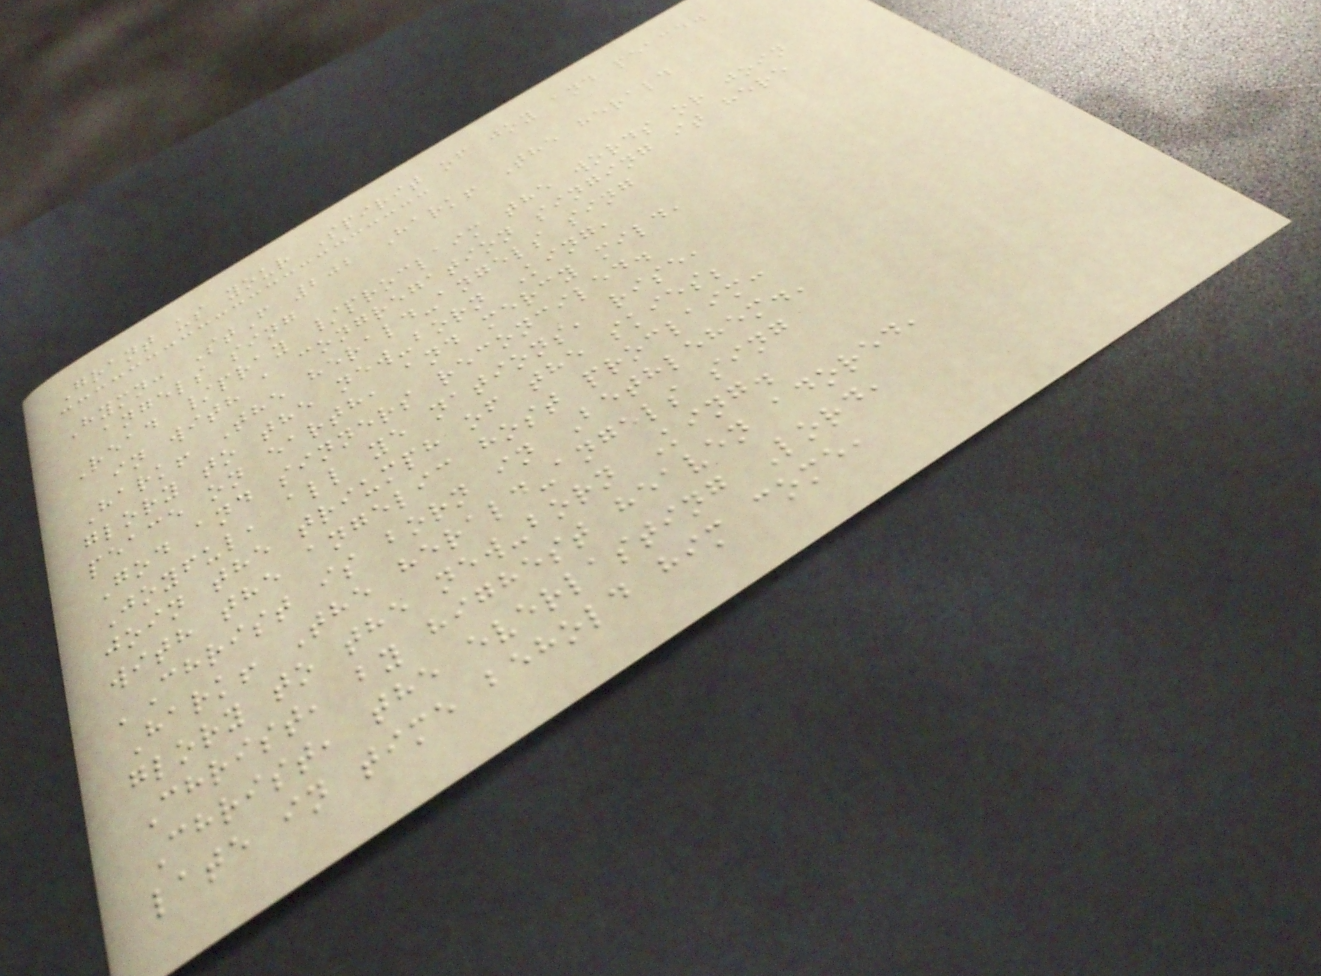Grant us your Spirit of joy and peace.
Hymn: StF 202 Hark! The herald
angels sing
Read /pray /proclaim the words or join
in with a congregation singing it here
Hark! The herald-angels sing
glory to the new-born King,
peace on earth, and mercy mild,
God and sinners reconciled.
Joyful, all ye nations, rise,
join the triumph of the skies;
with the angelic host proclaim:
'Christ is born in Bethlehem.'
Hark! The herald-angels sing
glory to the new-born King.
Christ, by highest heaven adored,
Christ, the everlasting Lord,
late in time behold him come,
